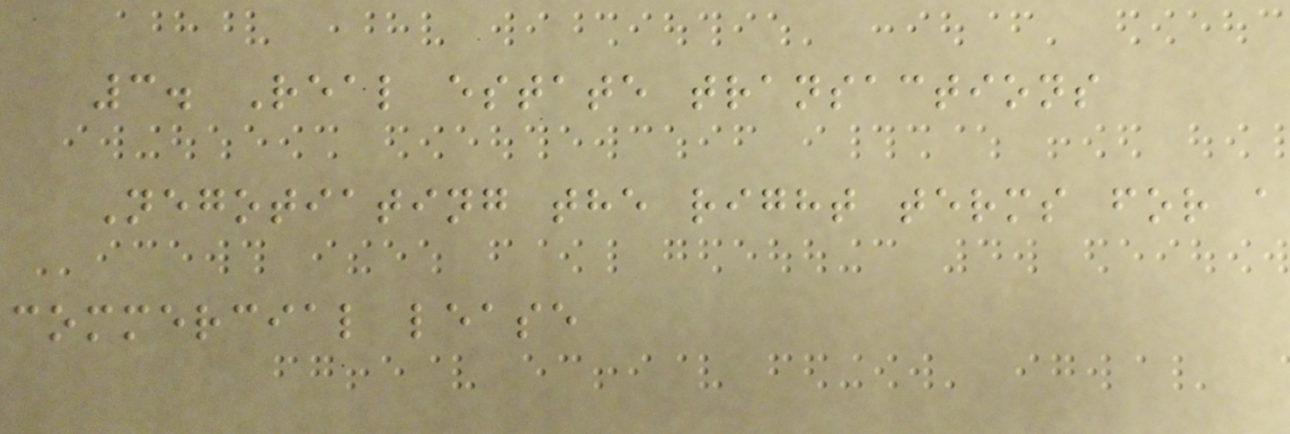3. Real estate transactions
Negotiating the right terms for a
commercial lease
